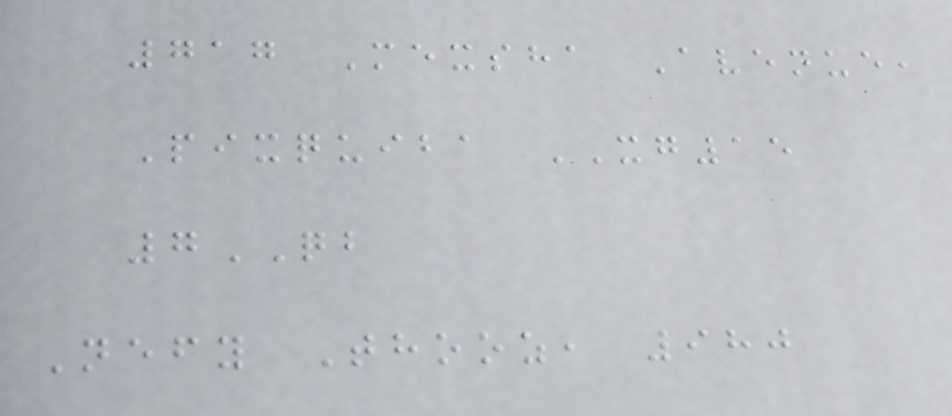717 Mexsha Avenue,
Pixquiba XG15
7QB
Nefy Thooz, 980
